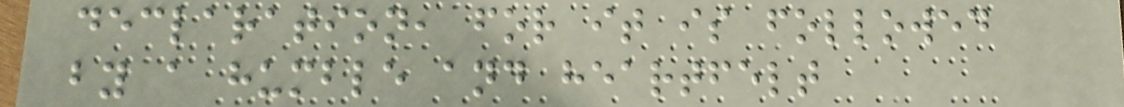declaration, for it is followed
by a humble and heartfelt
